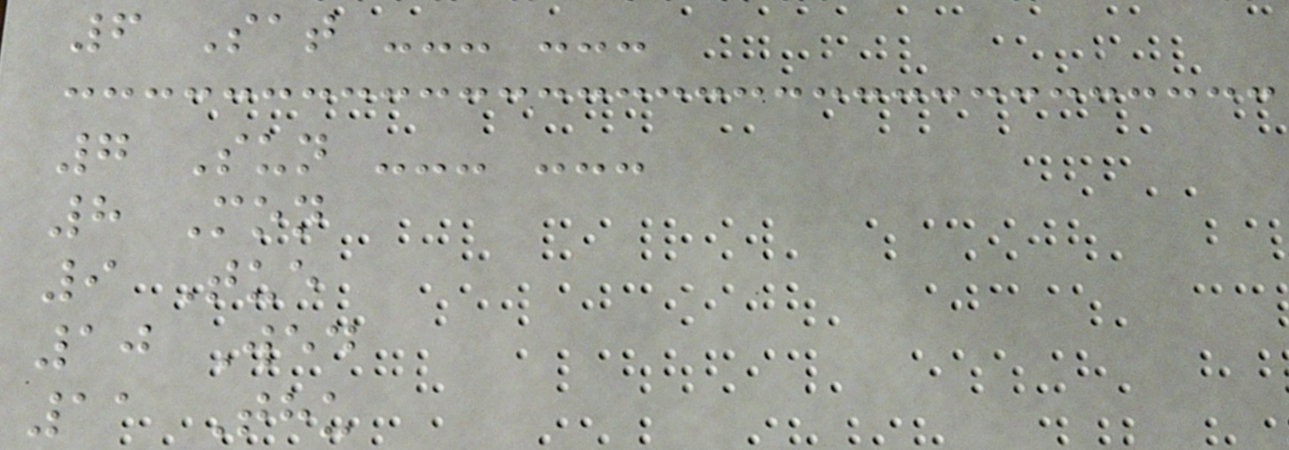6 Sat --- ---
7 Sun --- ---
8 Mon
9 Tue
10 Wed
11 Thu
